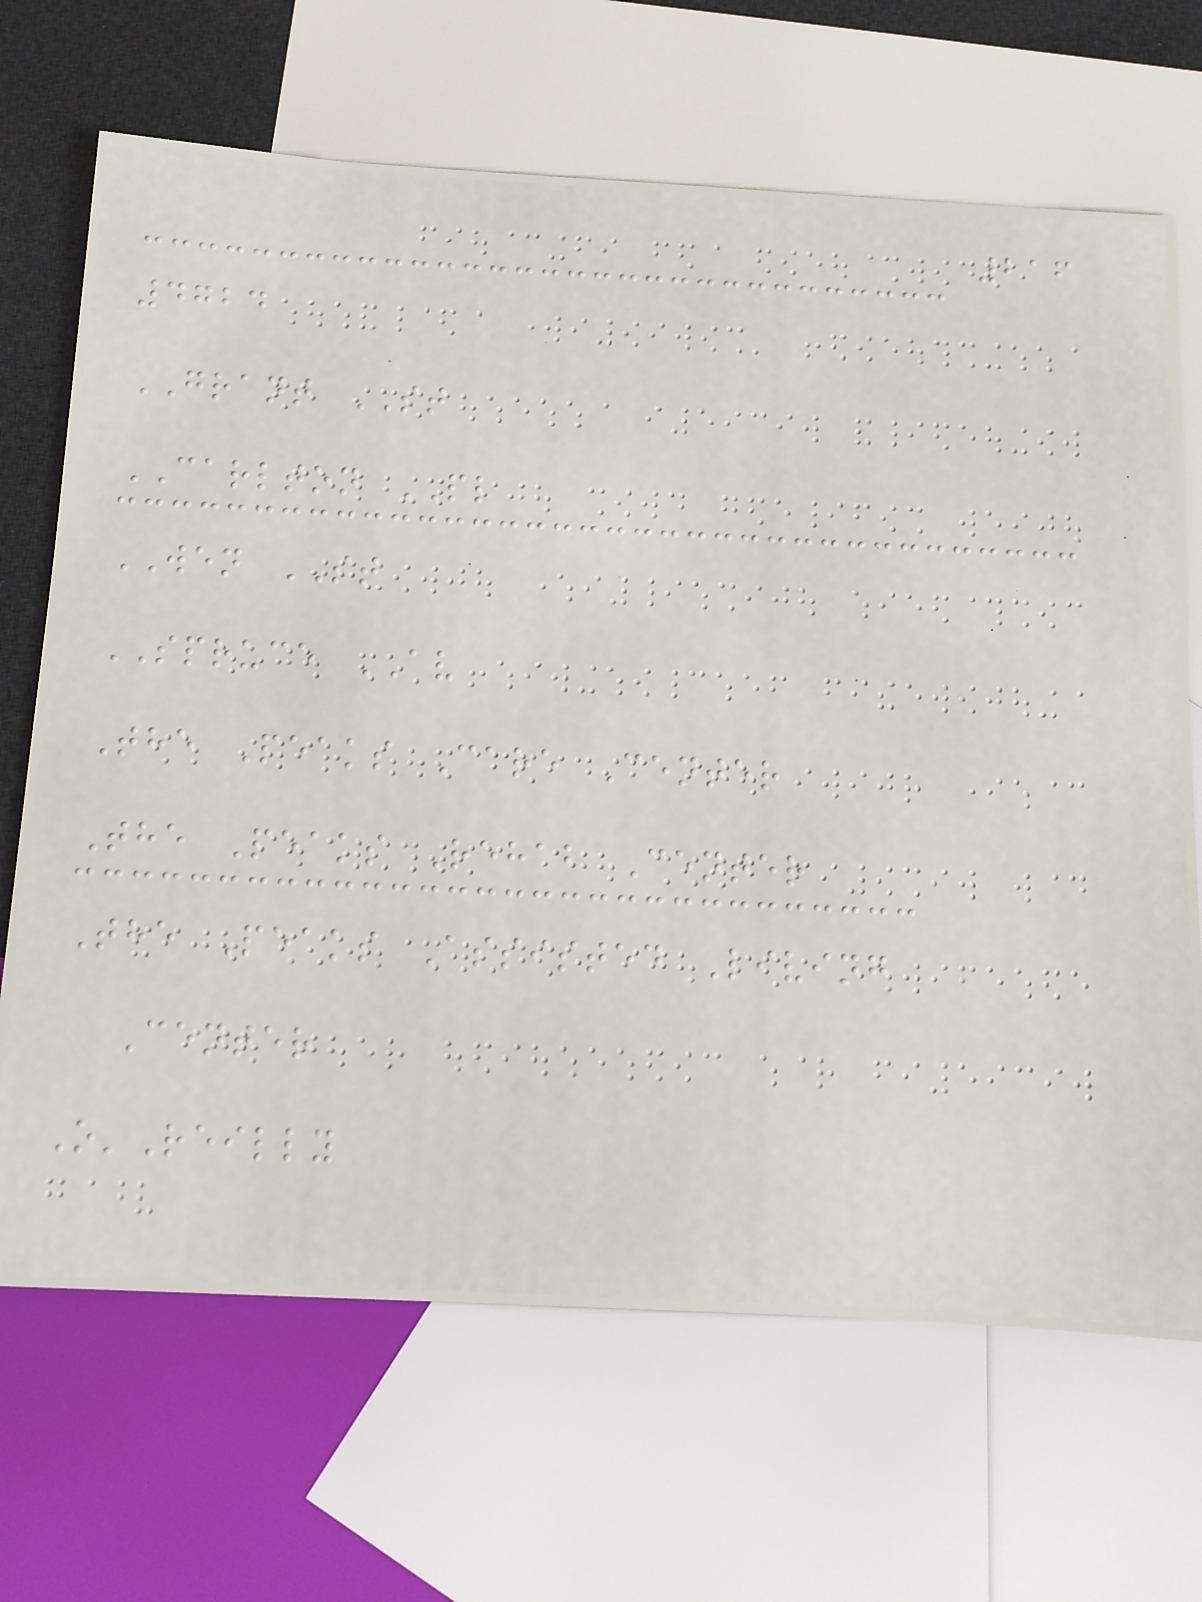216
4724
GRANT ST
CARLTON PL
WEN ST
SPRUCE AV
The Peaks Care Center
The Peaks Rehab Center
The Peaks Assisted Living
Center
O'Reilly
